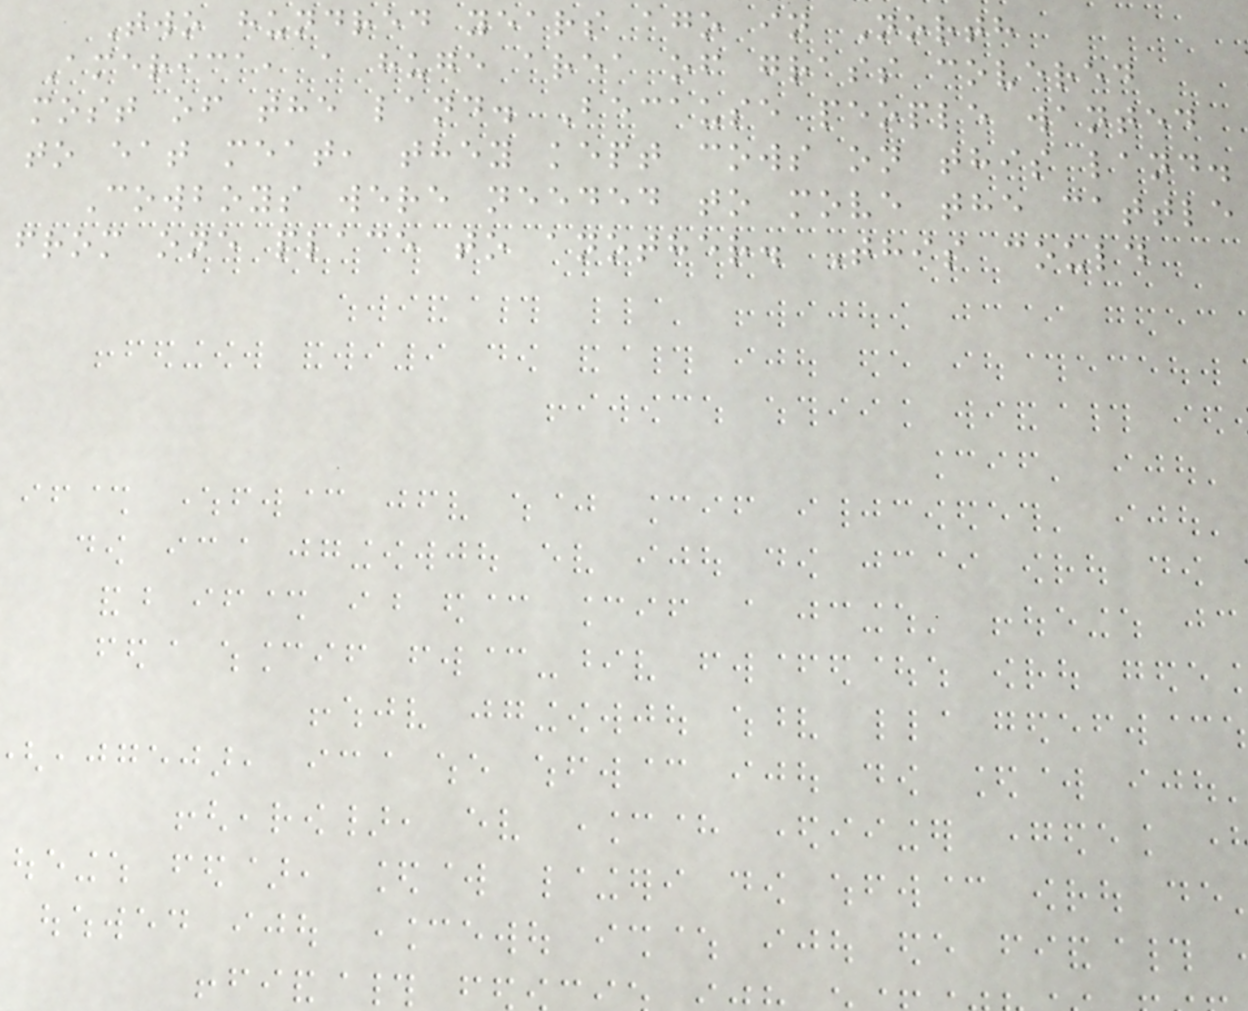Two hundred years ago in North
America, a huge area of grass covered
most of the land. Because people wanted
to eat meat, they kept cows on this land.
Cowboys were needed to move the cattle
from one place to another. This could
